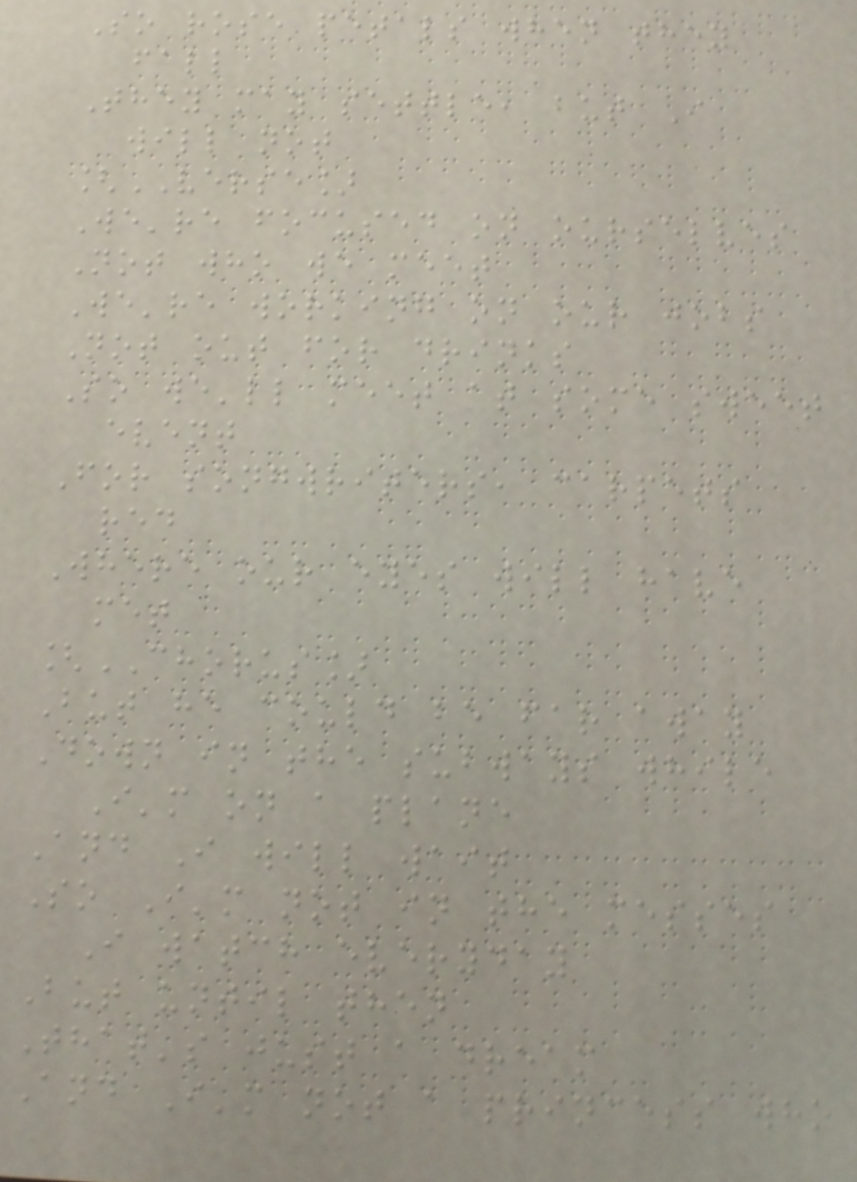So rose petals when they
fall
They may settle, but I
will not
[VERSE]
We're focused on ourselves
Not who we meet
We're working on our jobs
Not out for drinks
So we'll meet at some sweet
event
For songwriters, carpets
red
Where our eyes will have
met
[CHORUS]
But he could be far away
Down in the subways while
I'm on a plane
And I will wait
So I'm not in the messes
I watch everyday
But until then
That's just a dream
And I'm not a princess who
